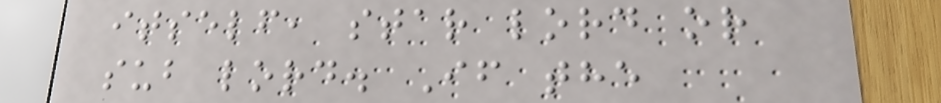itself, star lord or
sub lord. If the
